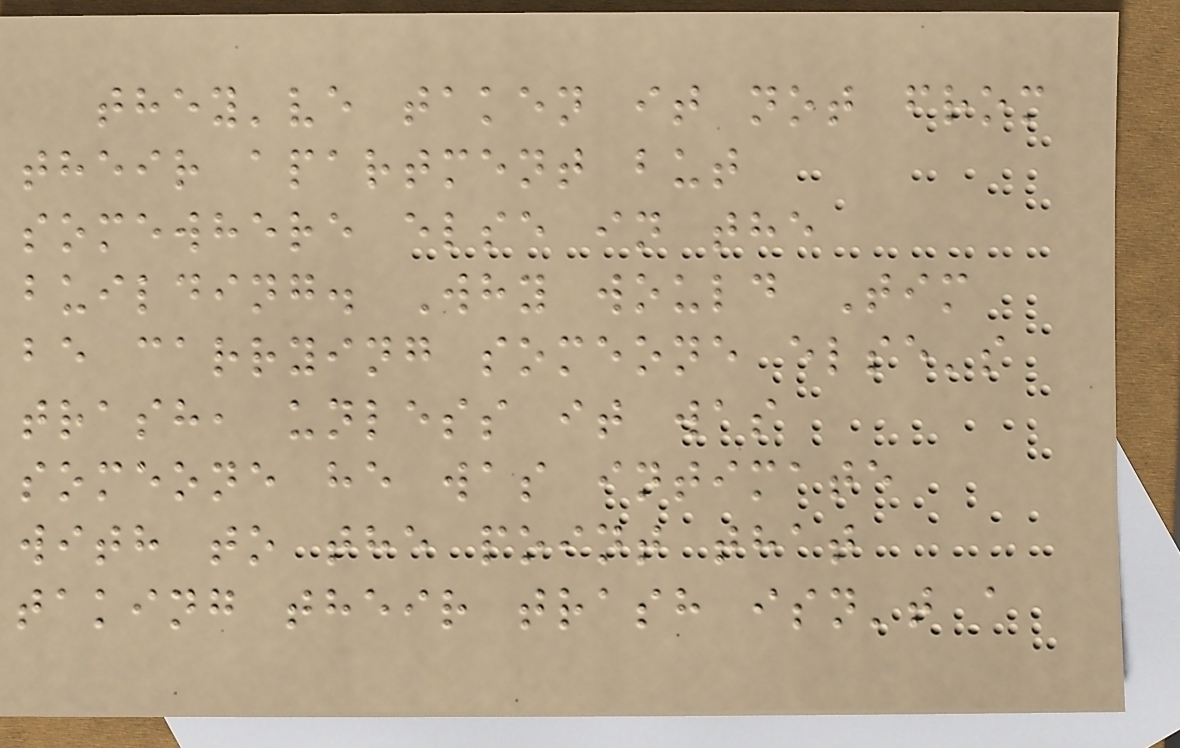they've taken it not from
their apartment but
somewhere else in the
building. Why would Tim
be carrying someone else's
trash, unless it was
someone he was intimate
with to the point that
taking their trash isn't a
